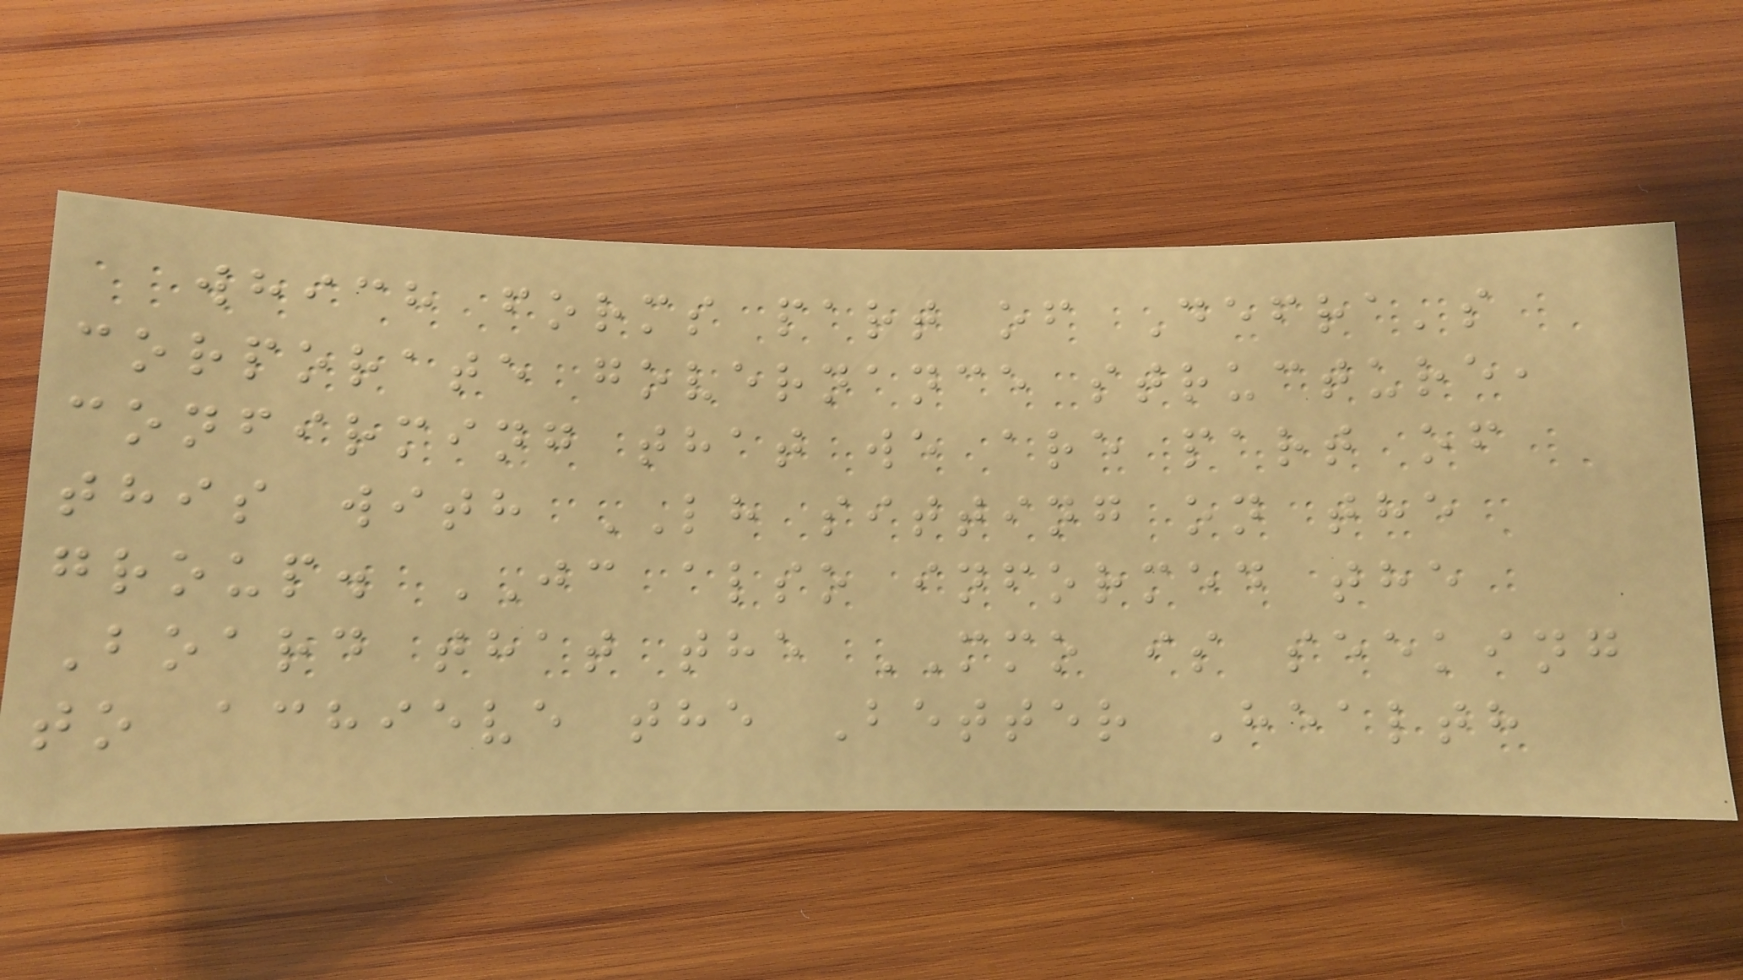which forms part of Defra's
corporate governance structure,
confirming that we are part of
this with LH sitting on the
group. JC also informed the
Board that the MMO is seeking
to achieve the Better Health
